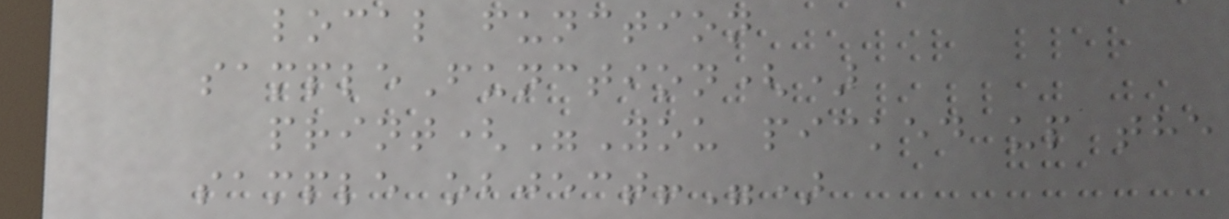local function
sampleFunction()
print("You picked up the
sample object!")
